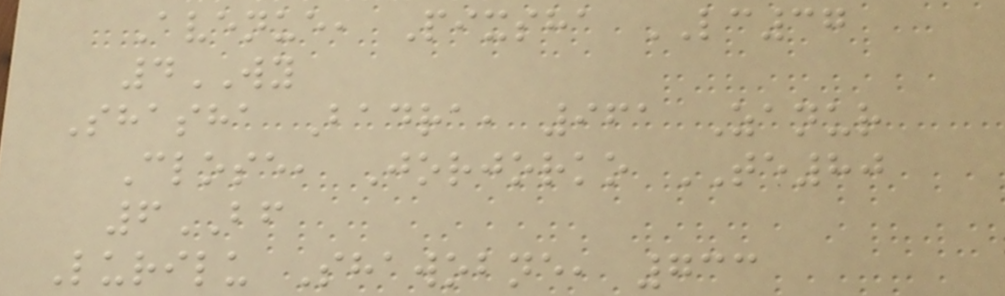Avenue, Pixsha LC37
4WY
Shasha Badra, 961 Zanur
Close, Jorjorko TE80
6BF
Lurilu Shawobne, 733
